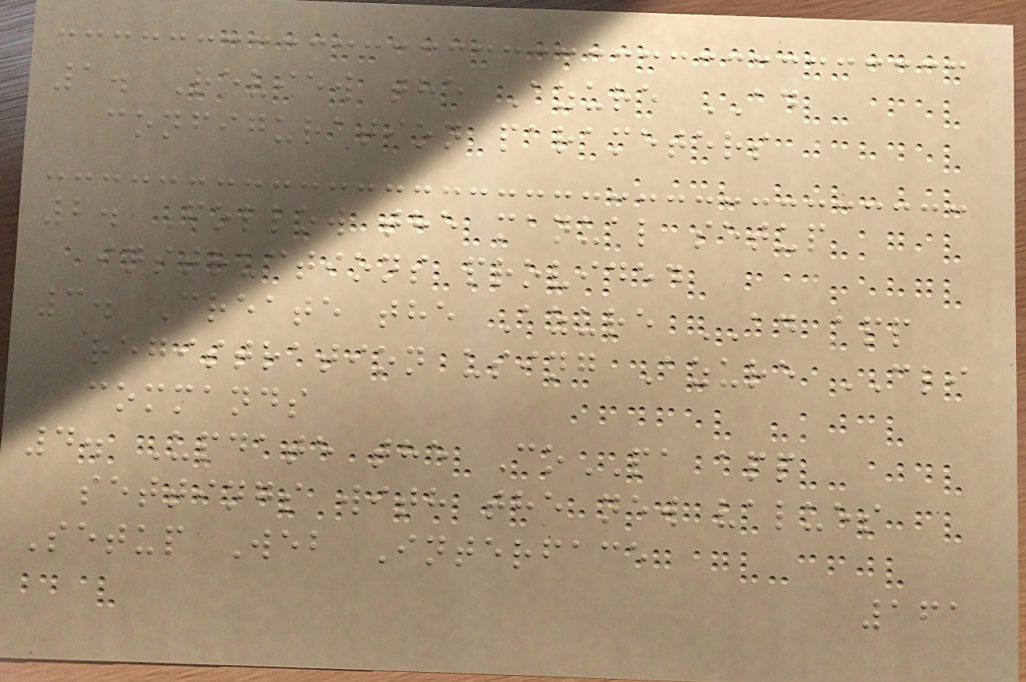1. Review the Azure AD
configuration parameters
2. Follow the manual setup
instructions provided
3. Create the Azure AD app
registration using Azure CLI
commands
4. Update the CoPA app
settings with the new values
Setup Web Interface
161
